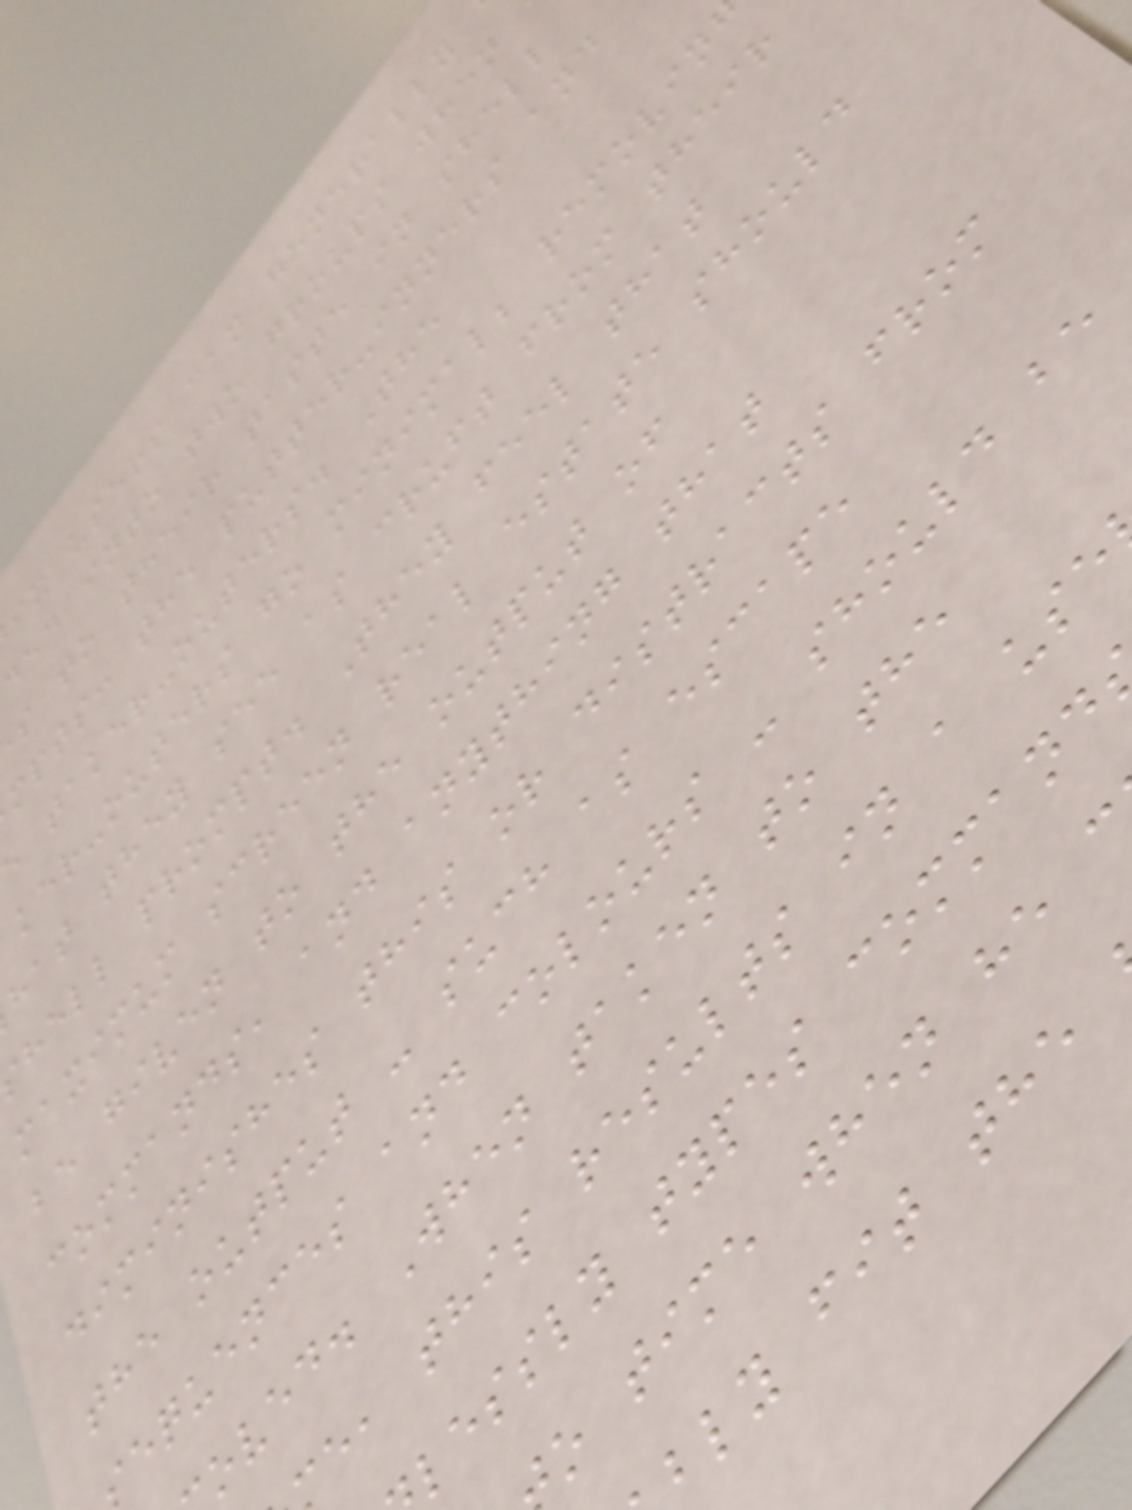ix users can generally
ded into two groups when
s to their taste in shell
mpts: the putter-inners and
taker-outers. The
ker-outers go minimal; removin
hat they see as cruft from their
hell prompt. They feel that
maximum screen real estate should
be given to the output of
commands, and anything that
diminishes this or distracts from
the output - such as escape
equences and colours - should be
oved. When taken to the
e, this results in a use
lessly types command
o time when he
bly fit the
